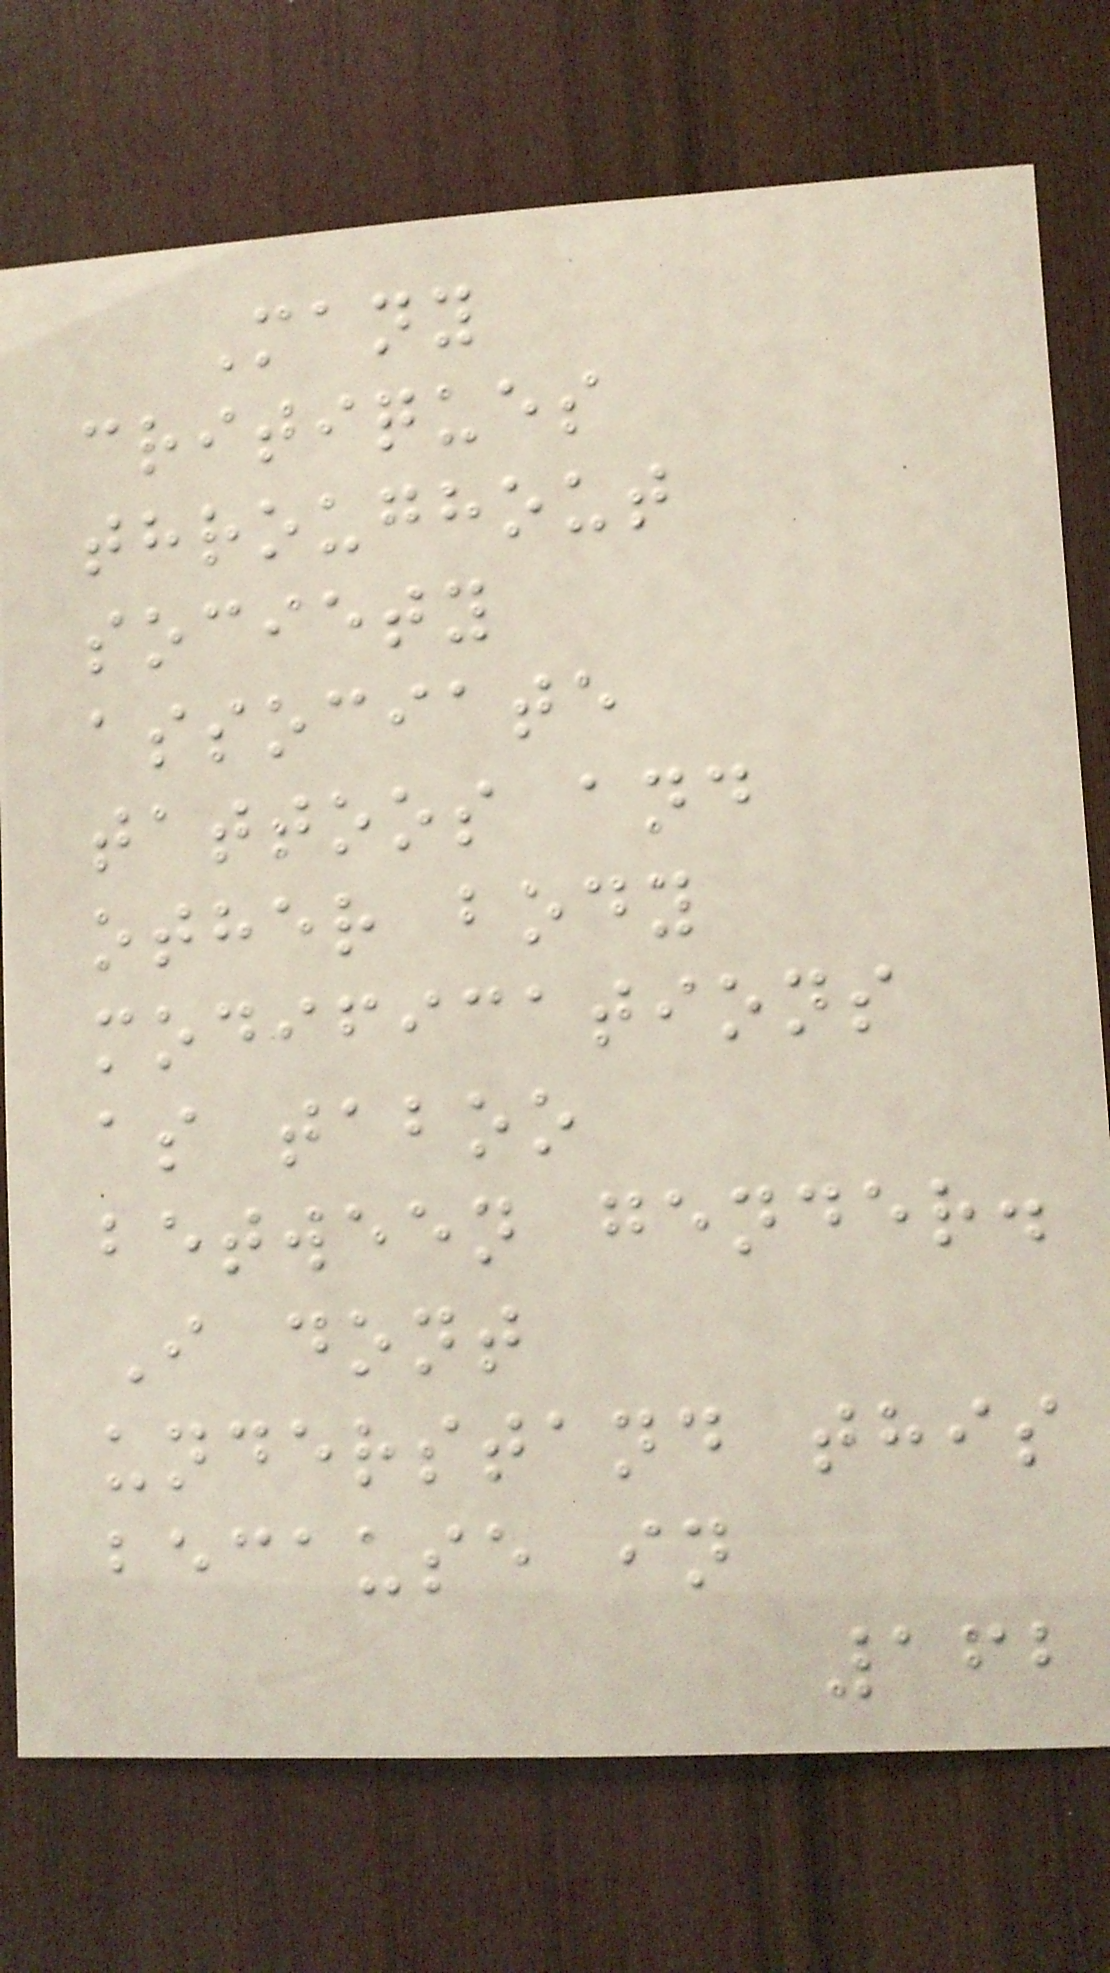Many
critiques
throughout
society
associate
tattoos and
other body
modifications
as taboo
between gender.
I dont
understand this
because in
162
